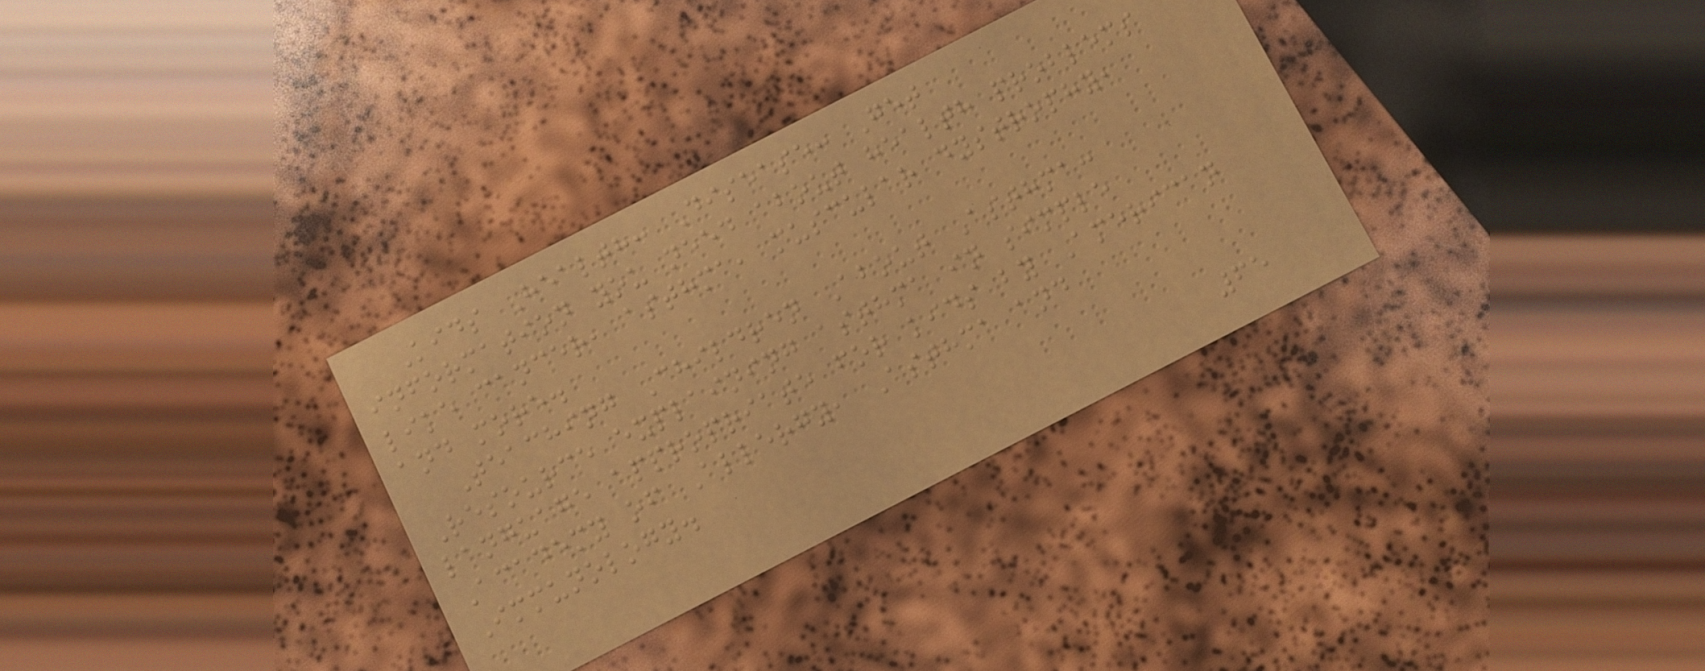Kids Health: Disease: Get
information you need about health problems
like cancer, asthma, muscular dystrophy,
and more.
Teaching Children About Asthma:
Resource explaining asthma in simple
language appropriate for kids by American
Academy of Allergy, Asthma and
Immunology.
65
